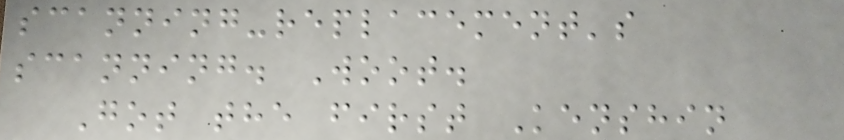scanning-replacement's
scanning. Woot.
Got the first Kenshin
